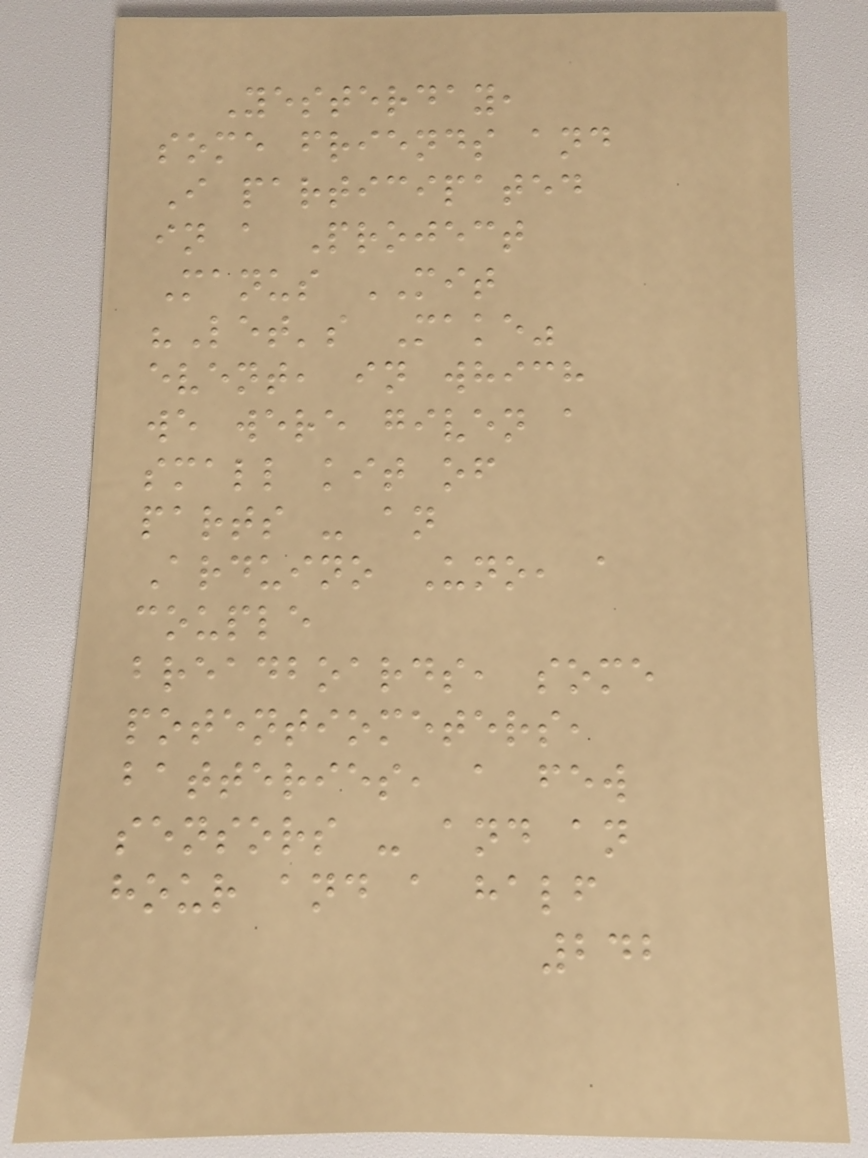Yesterday,
some friends and
I participated
in a Project
Manus MIT
"Let's Make"
event, in which
we were given a
small kit of
parts - an
Arduino Uno, a
couple
breadboards, some
potentiometers,
batteries, a few
sensors - and an
hour and a half
242
